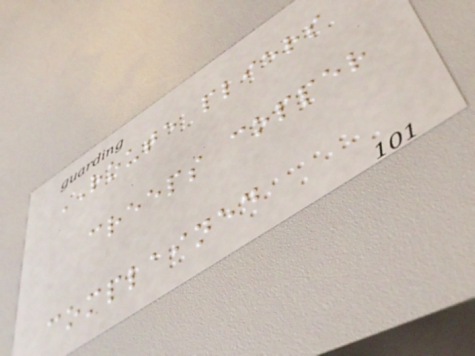ROUTE pliers
creeps copper
complained
